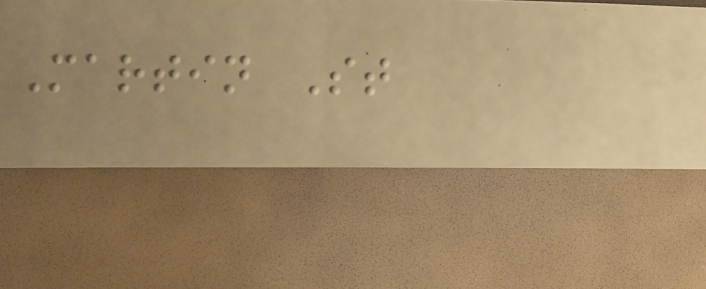Martin St
